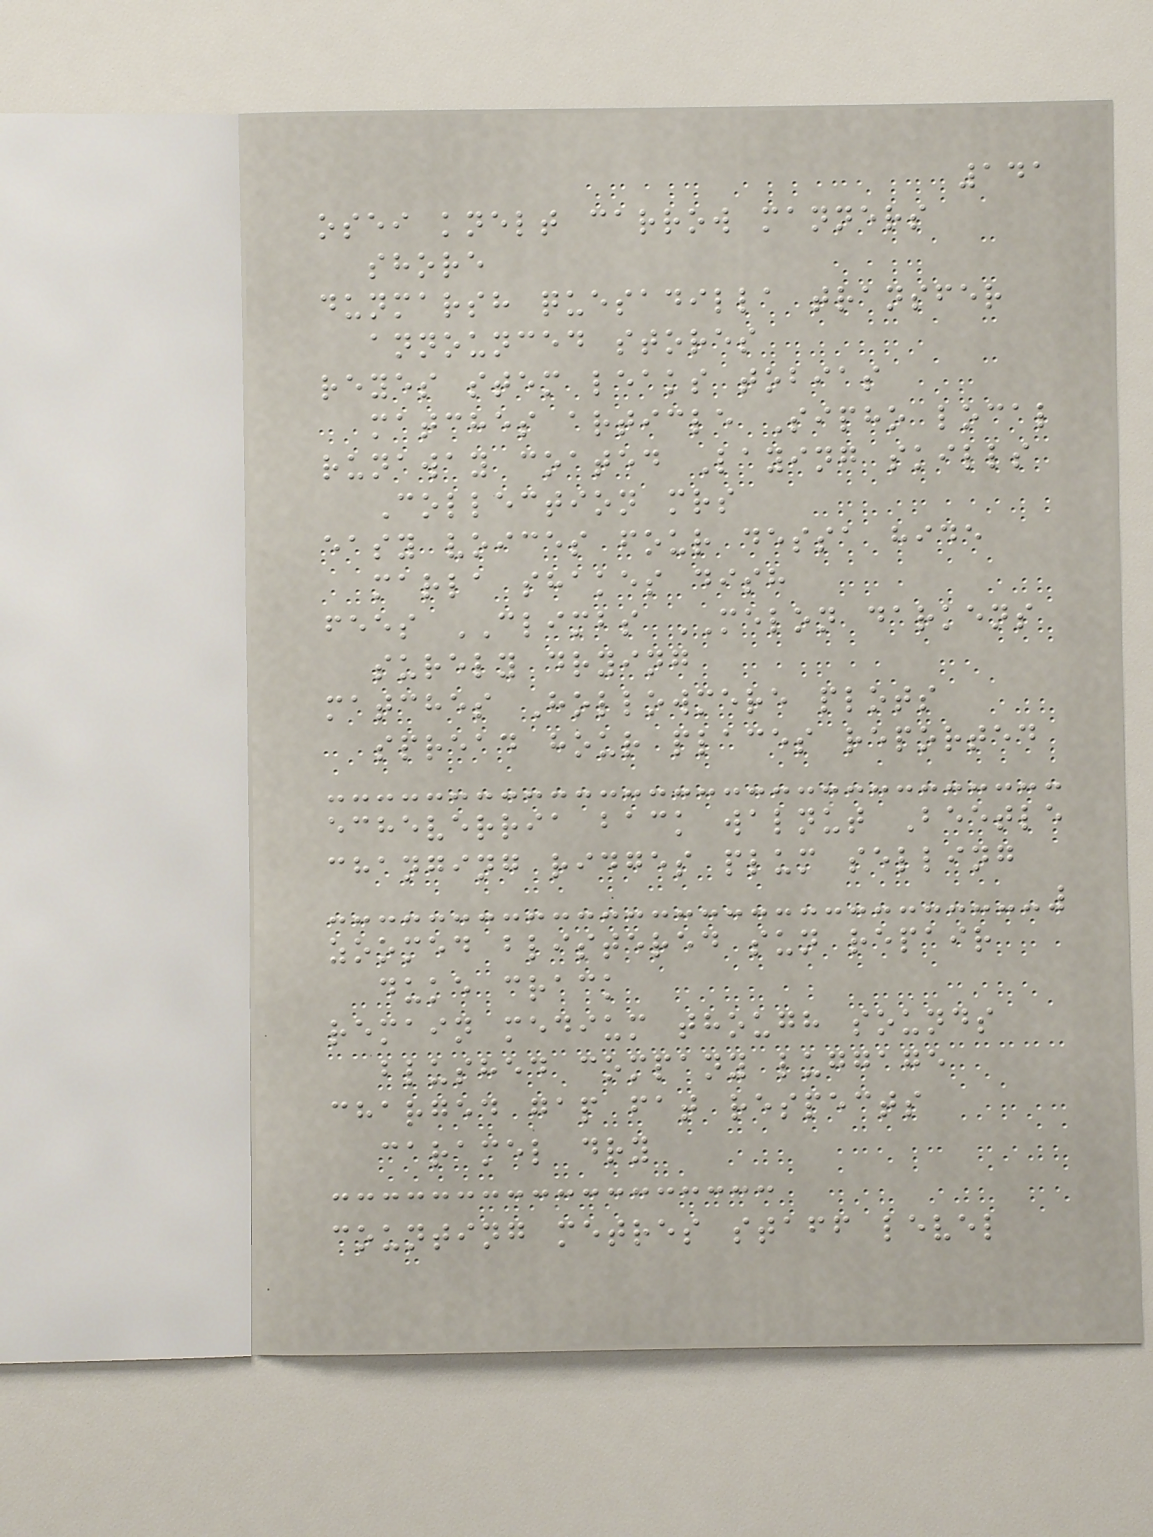141
osei knelt carrow manners
shore
dunmarsh quesadilla transfer
announced stores
reyes stem leaks tobias
matches article Sipho local
runaway coated Laying skills
Collection mrs
easy voices four dessa hide
marla shakes dish
fees CLIMBS MELON darkens
surely drying
matches Hollowmere plots
spread hour places reported
echeverria back walnut Beetle
changing ridges plum selling
zoomed blistered sun repair
duke crack
remain medium though sounds
blushed company luggage
charged gap fat respects
caramel dry
counting metres staff level
